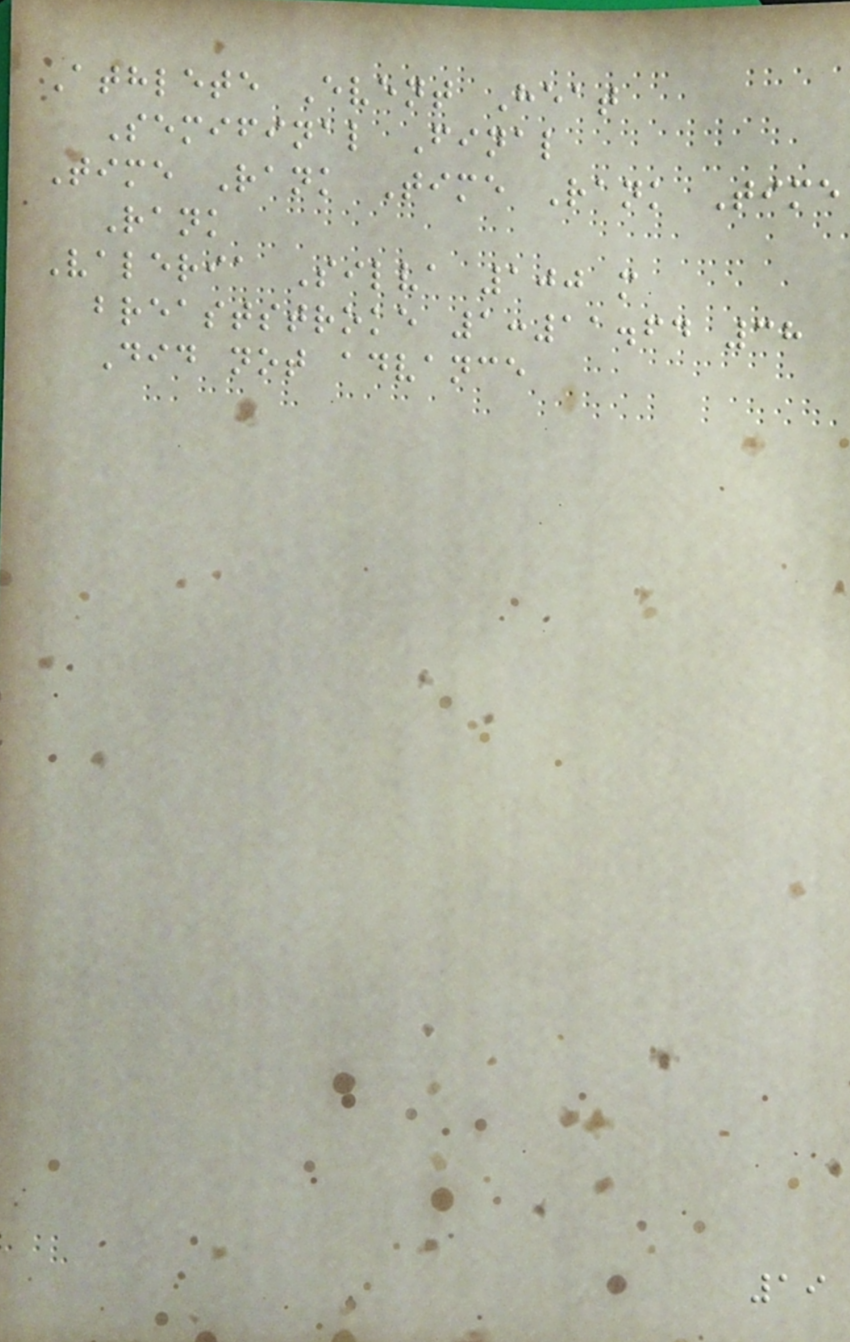Athlete Event Heat
Semifinal Final
Time Rank Time Rank Time
Rank
Valeria Silva 100 m
breaststroke 1:11.64 38
Did not advance
19
